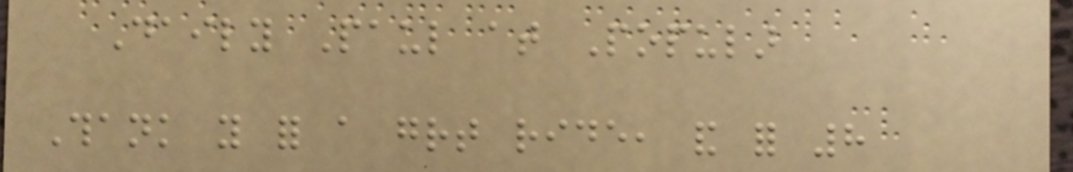Daily Paul at Popular
Thank you for a great ride, and for 8
